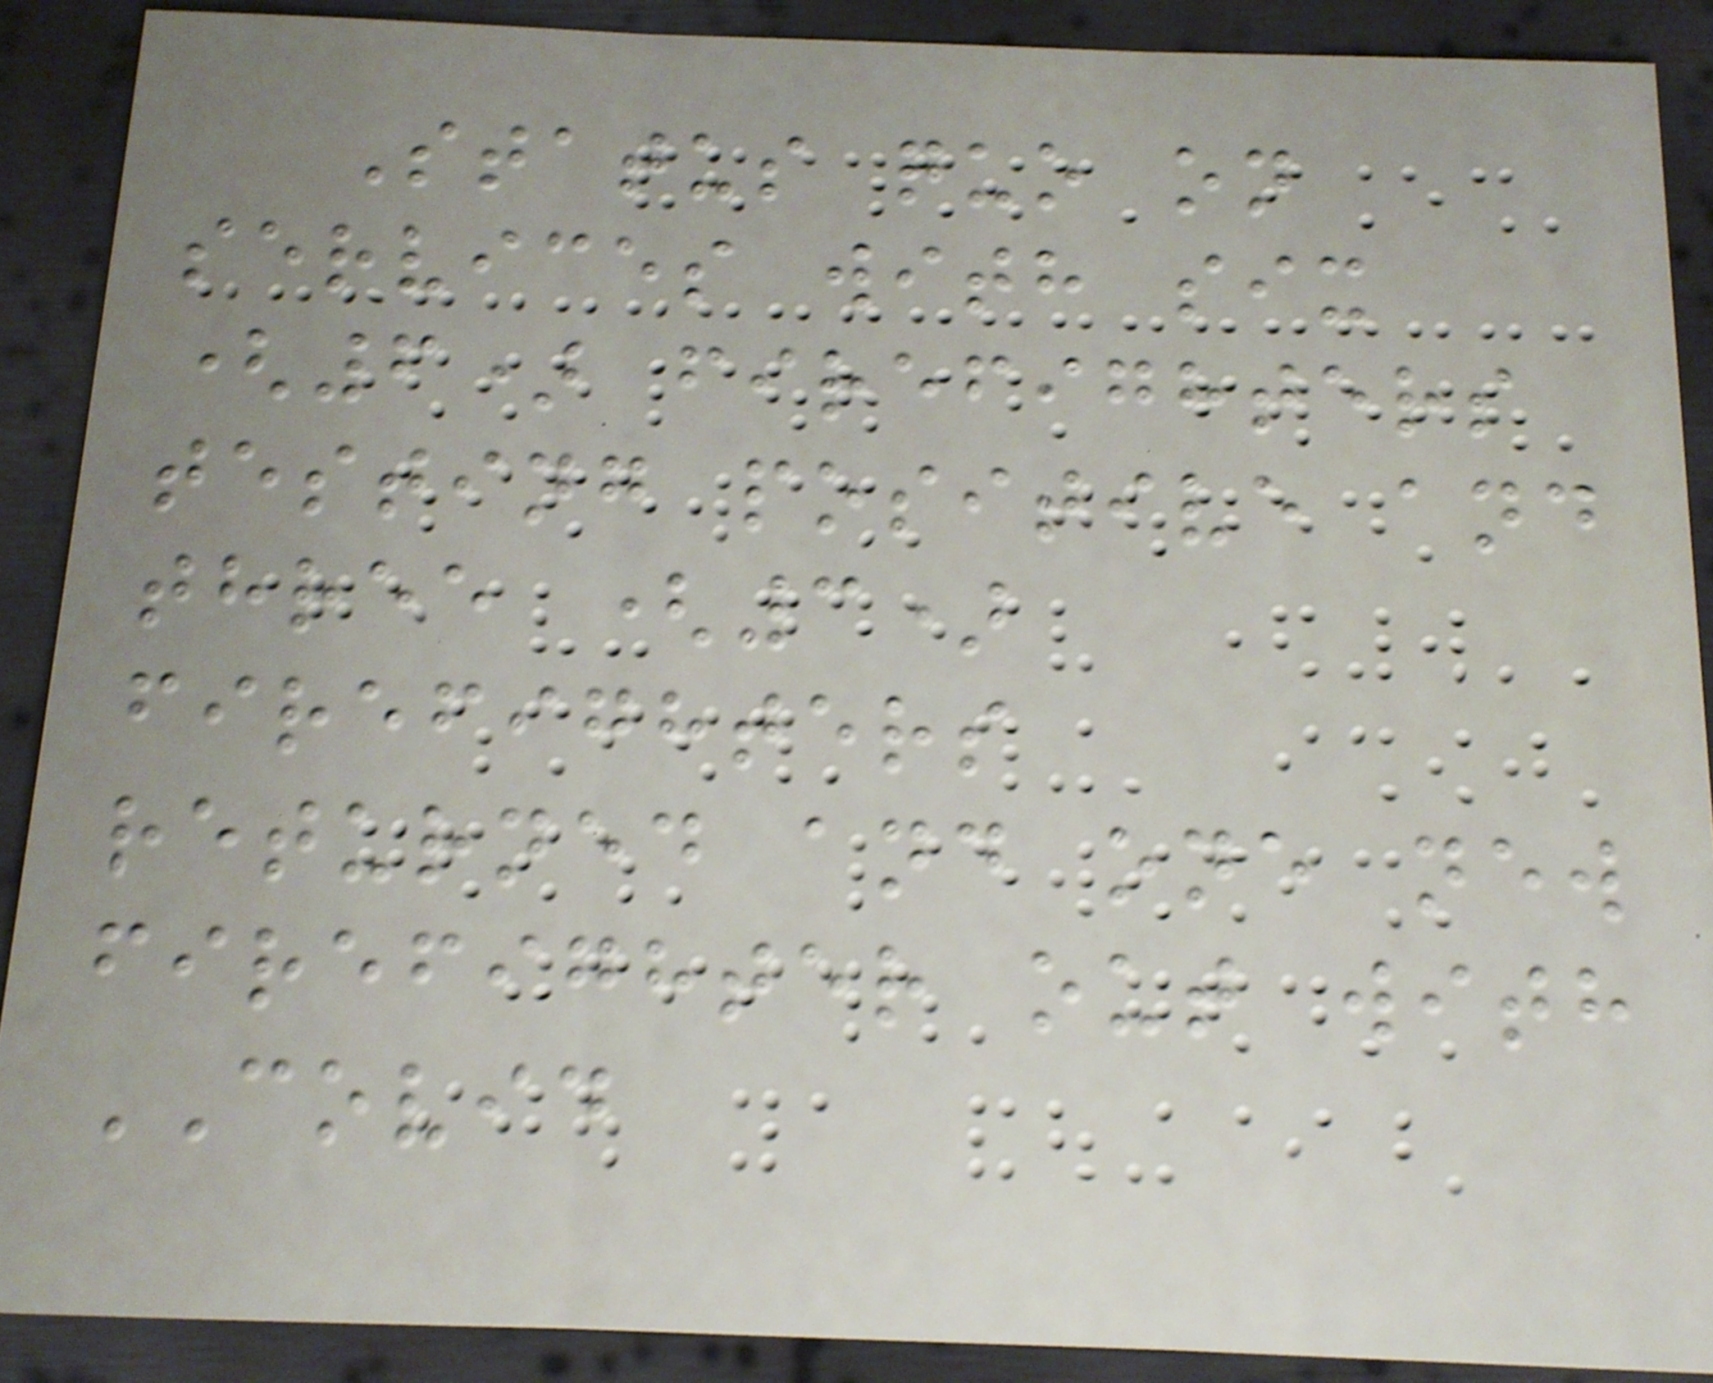Status quo on
services with six
(6) firefighters
testing positive and
three (3)
firefighters
returned and one new
firefighter out with
COVID
